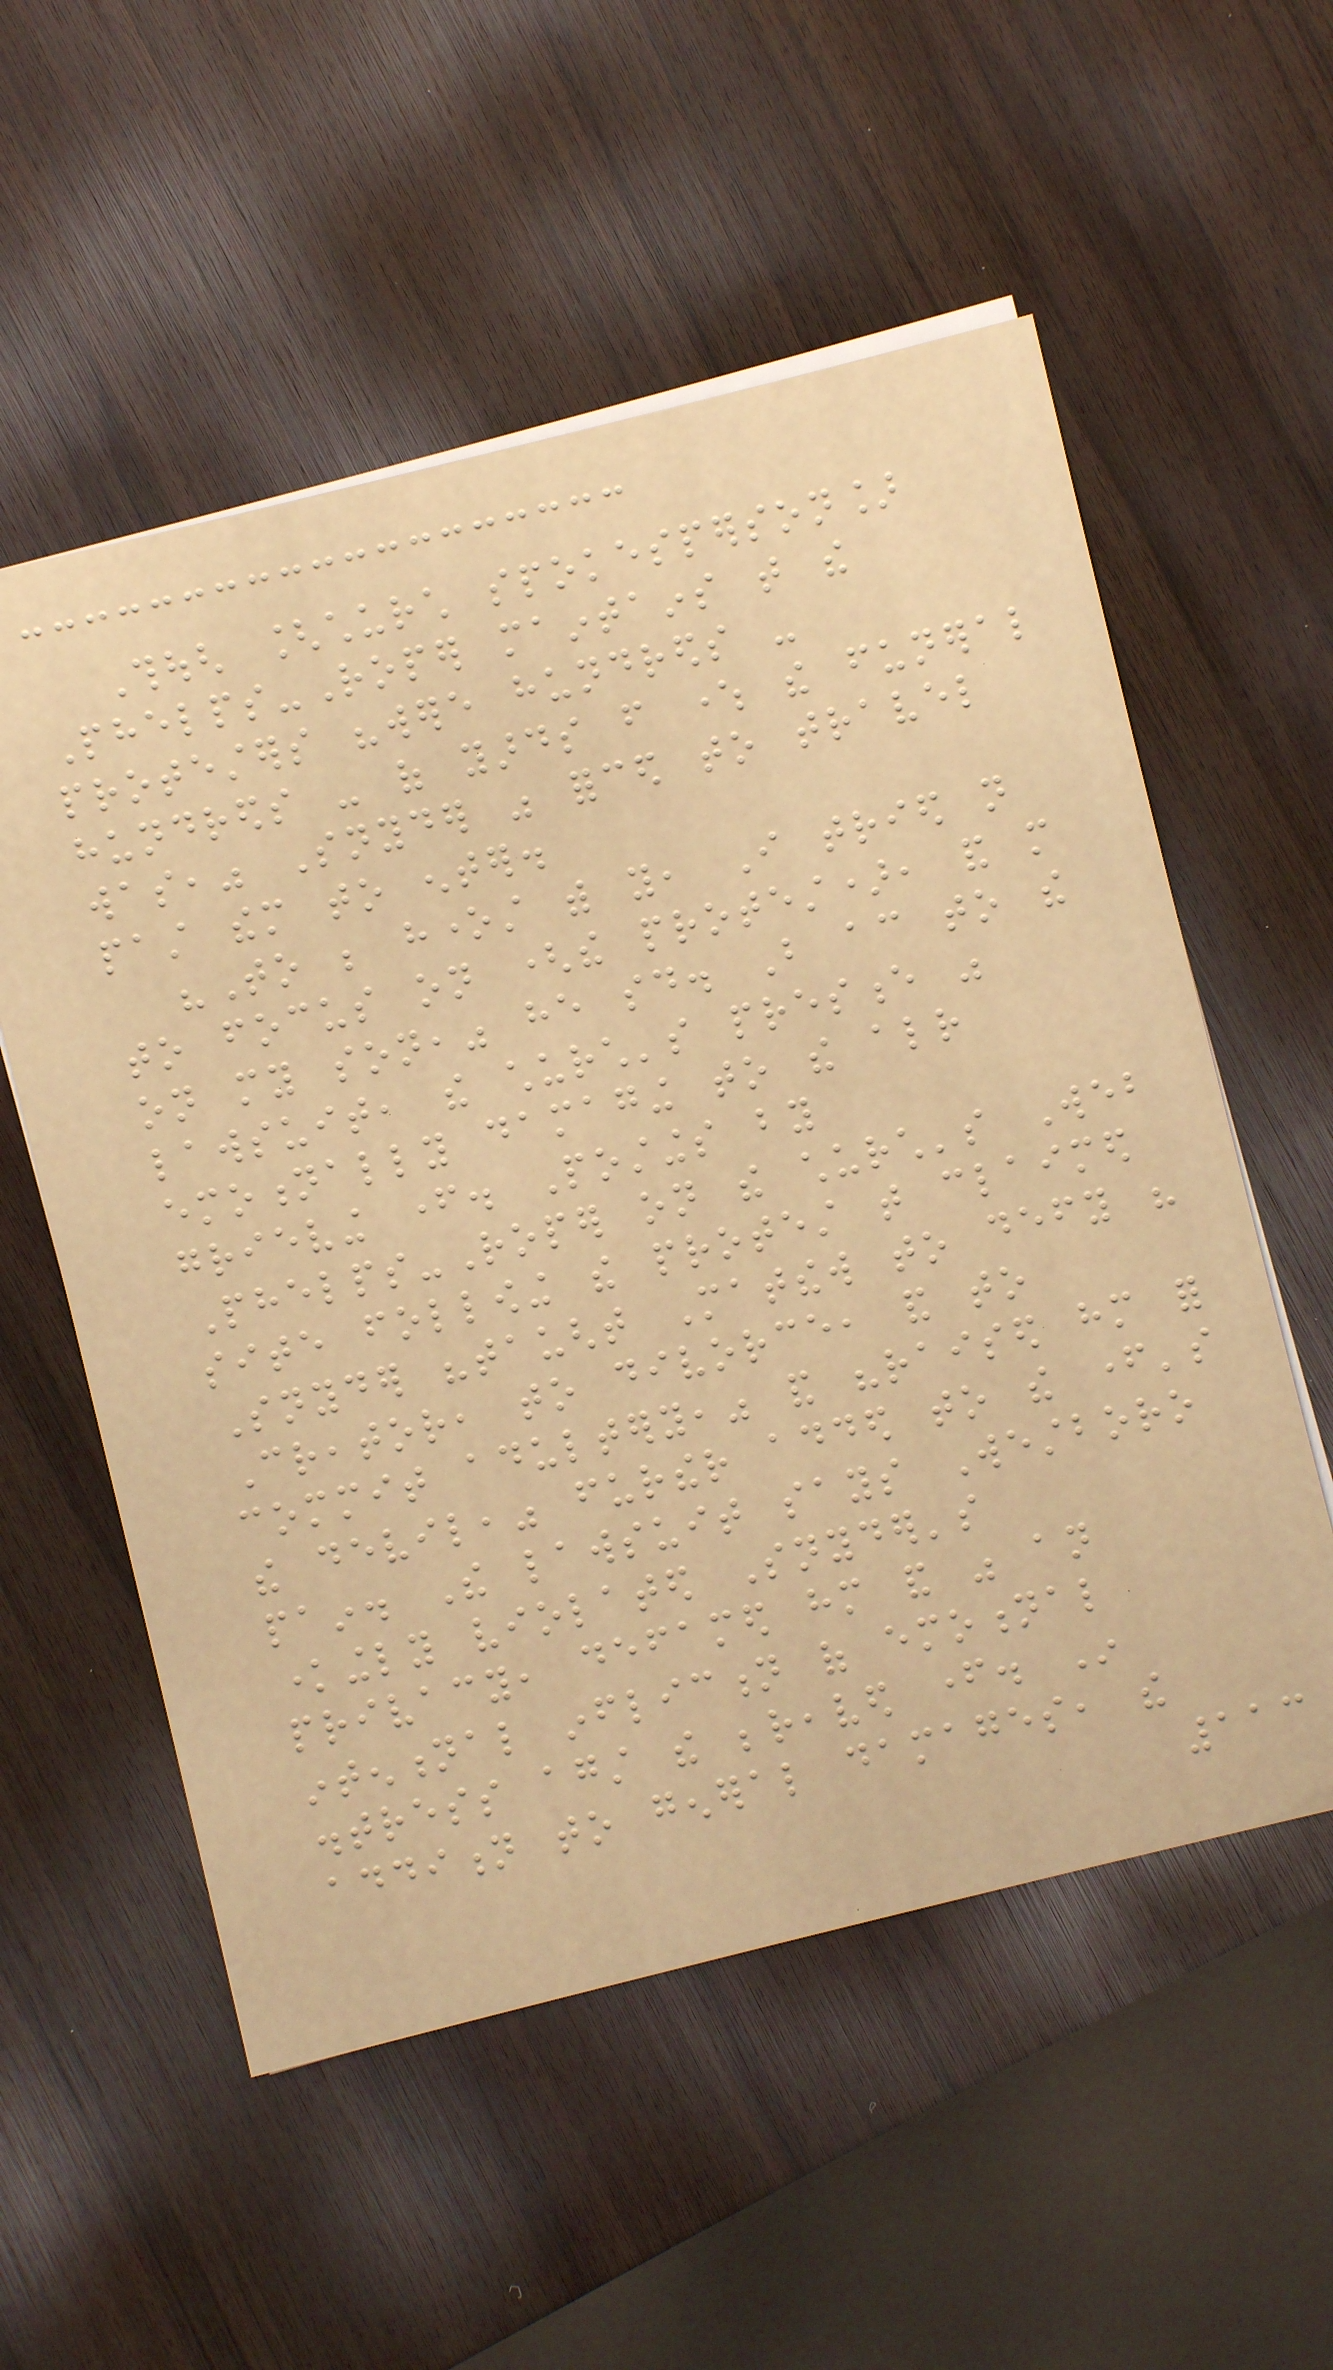Though [church spokesperson]
Phelps-Roper maintains that the
protesters "were hundreds -
hundreds - of yards from where the funeral
was," Snyder was forced to travel
past them to enter.
"To be honest with you, I tried not
to focus on (the protest), and more
on my son," he said. But according to the
lawsuit, the church's presence was
emotionally damaging to the already
grieving father. Postings by
Phelps-Roper on the church's Web
site following the protest that claimed
Snyder "taught Matthew to defy his
Creator, to divorce, and to
commit adultery," and "raised him for
the devil," further added to the father's
pain. The lawsuit says Westboro
knowingly violated Snyder's
privacy, defamed him and was an
intentional infliction of emotional
distress against the bereaved father. In
addition to general damages, the
113
